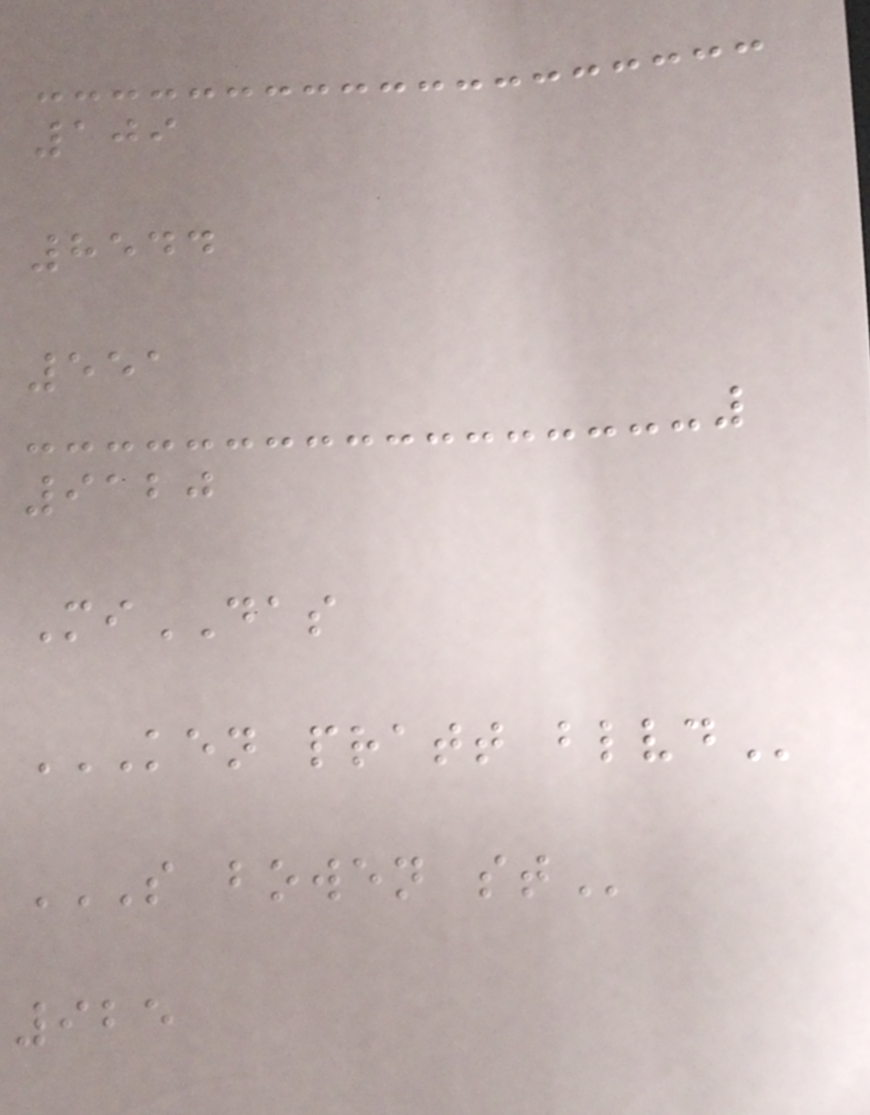109
8544
551
9120
MiDAS
KEN PRATT BLVD
S BOWEN ST
925
